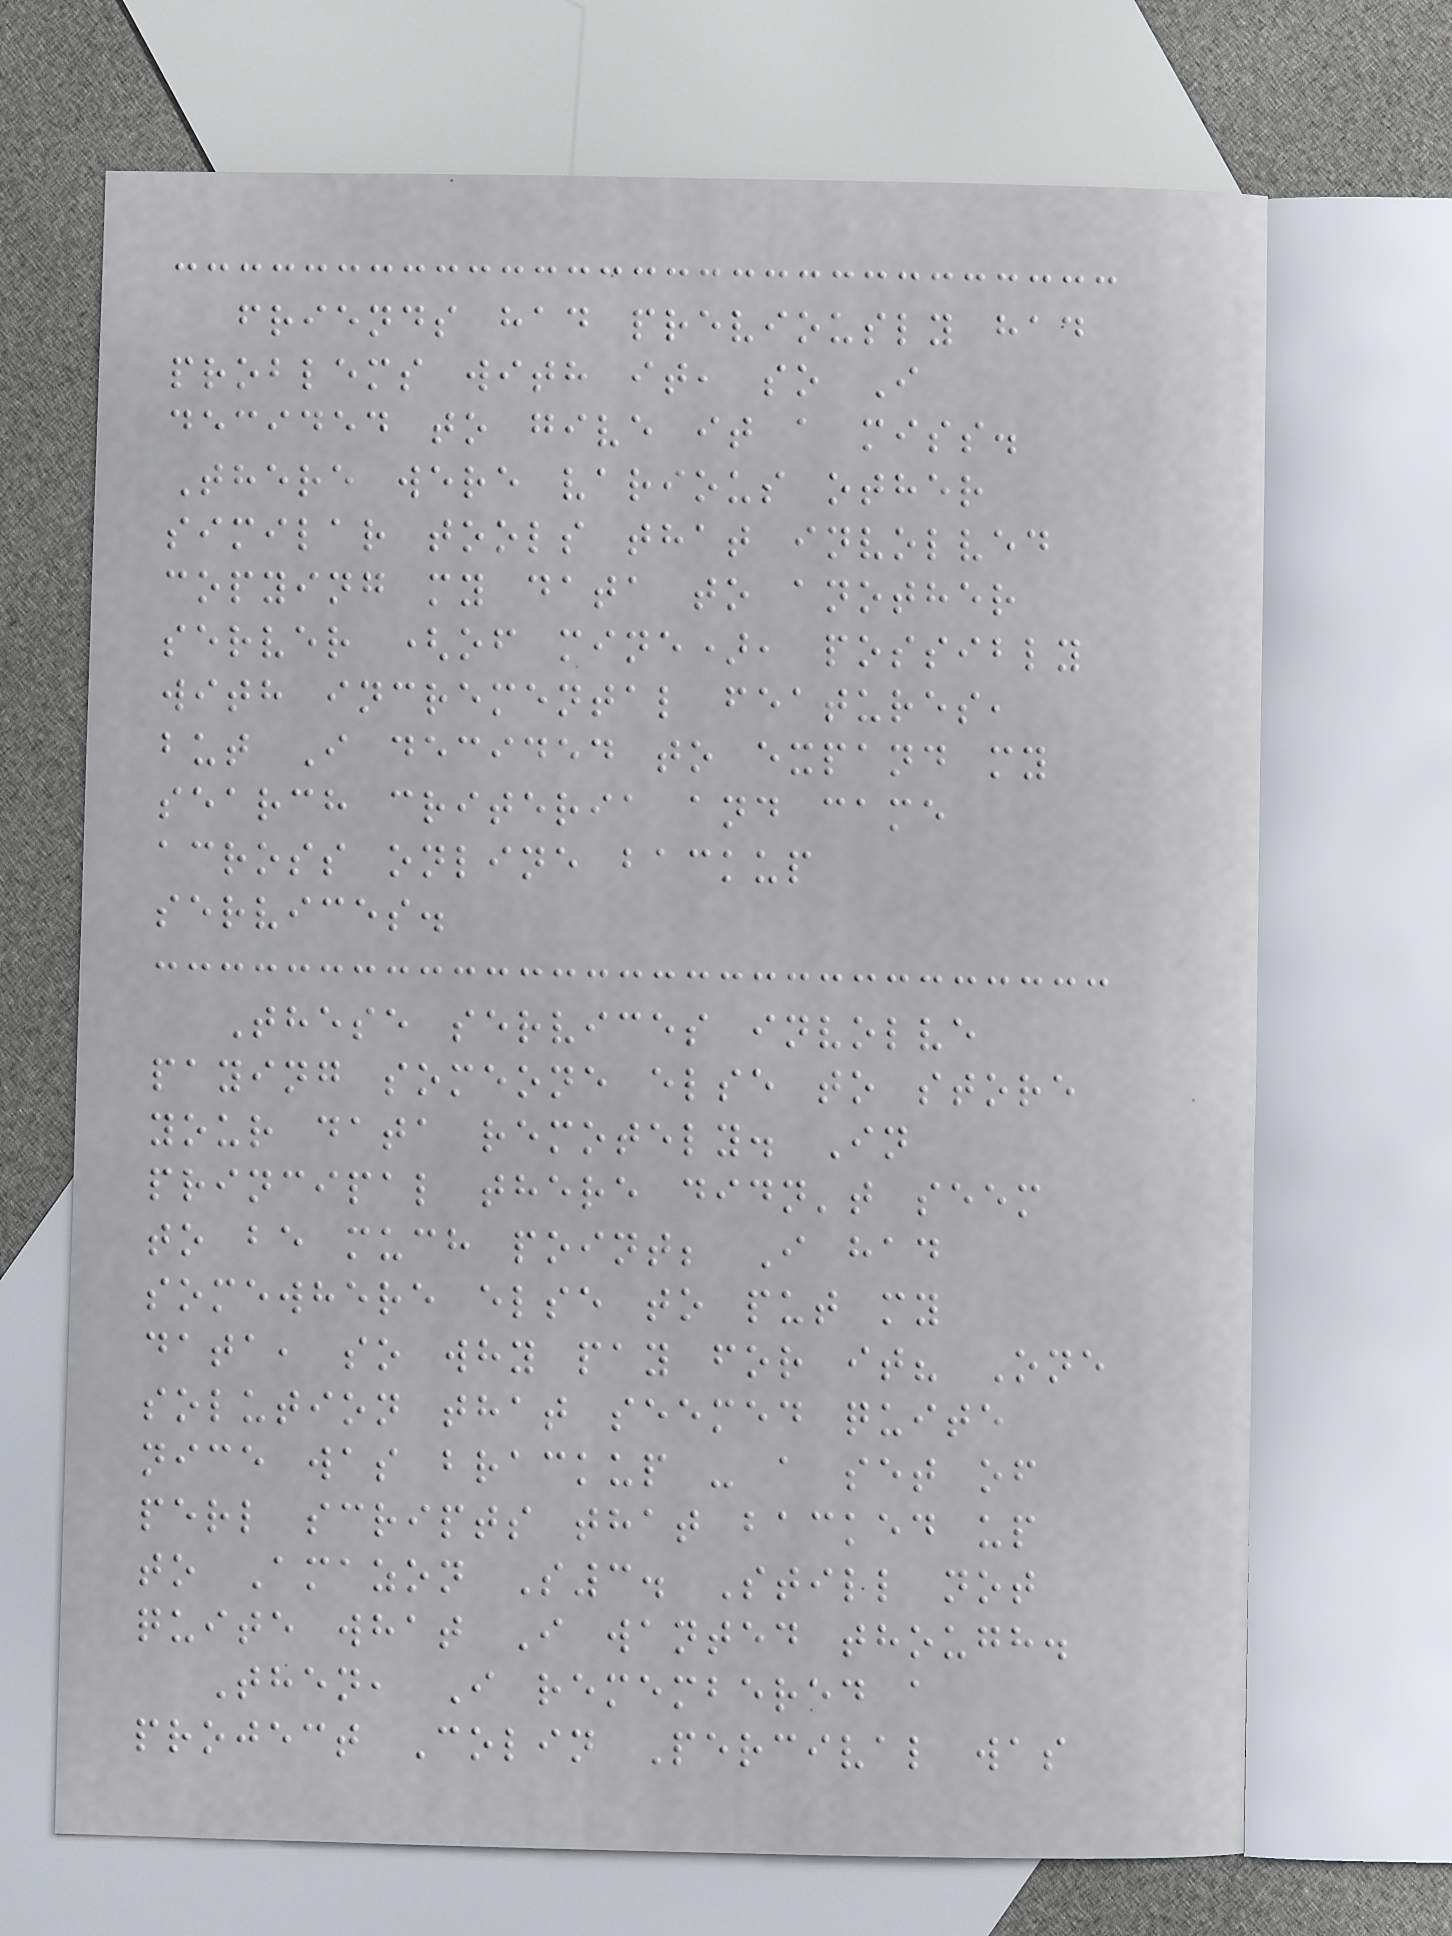friends had previously had
problems with it, so I
decided to give it a miss.
There were various other
similar tools that involved
copying my data to another
server (of mine), possibly
with incremental features,
but I decided to expand my
search criteria and came
across online backup
services.
These services involve
paying someone else to store
your data remotely. In
principal there didn't seem
to be much point; I had
somewhere else to put my
data, so why pay for it? One
solution that seemed quite
nice was brackup - a set of
perl scripts that backed up
to Amazon S3. Still not
quite what I wanted though.
Then, I remembered a
project Colin Percival was
